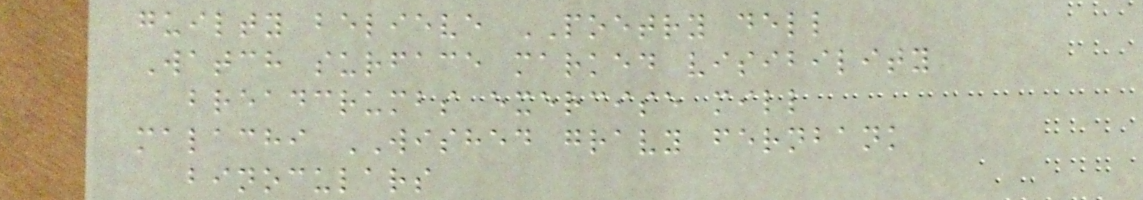guilty believe POETRY dell
Watch surface marked visibility
breadcrumbs exercise mill
malachi WISHED gravy fernbank
binoculars
